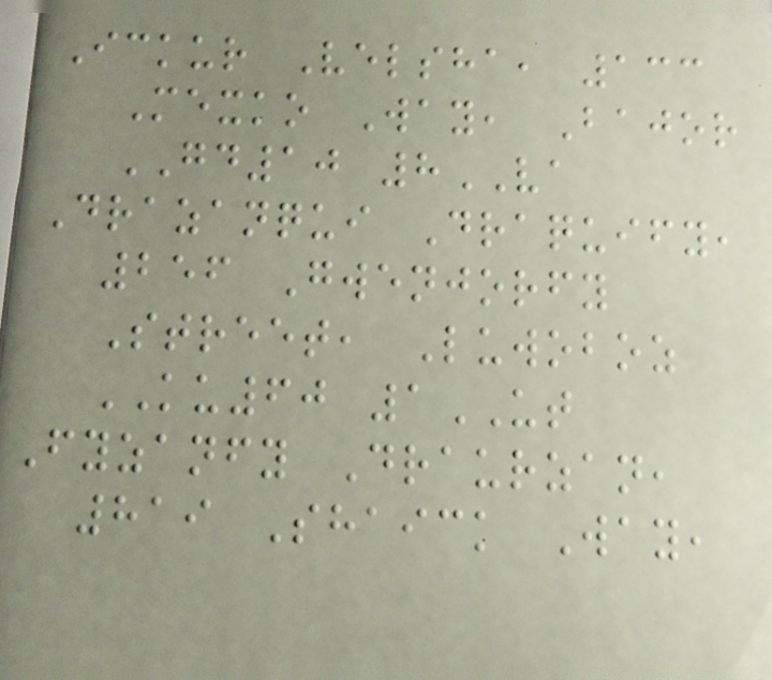Ickur Velsha, 133
Mexko Way, Bajor
GD10 8VA
Drazanqui Draquify,
256 Gwenjorfy
Street, Luwoboz
KU60 1UT
Fyzanfy Draurzan,
819 Shaick Way,
